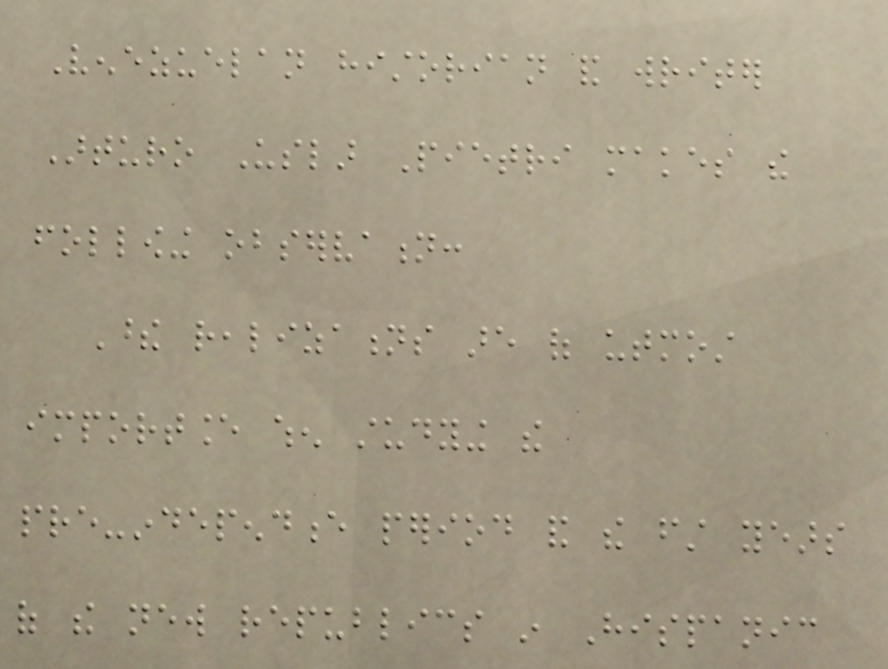Venezuelan historian and writer
Arturo Uslar Pietri makes the
following observation:
These realizations are of utmost
importance when studying the
pre-independence period and the first years
of the new republics in Hispanic
